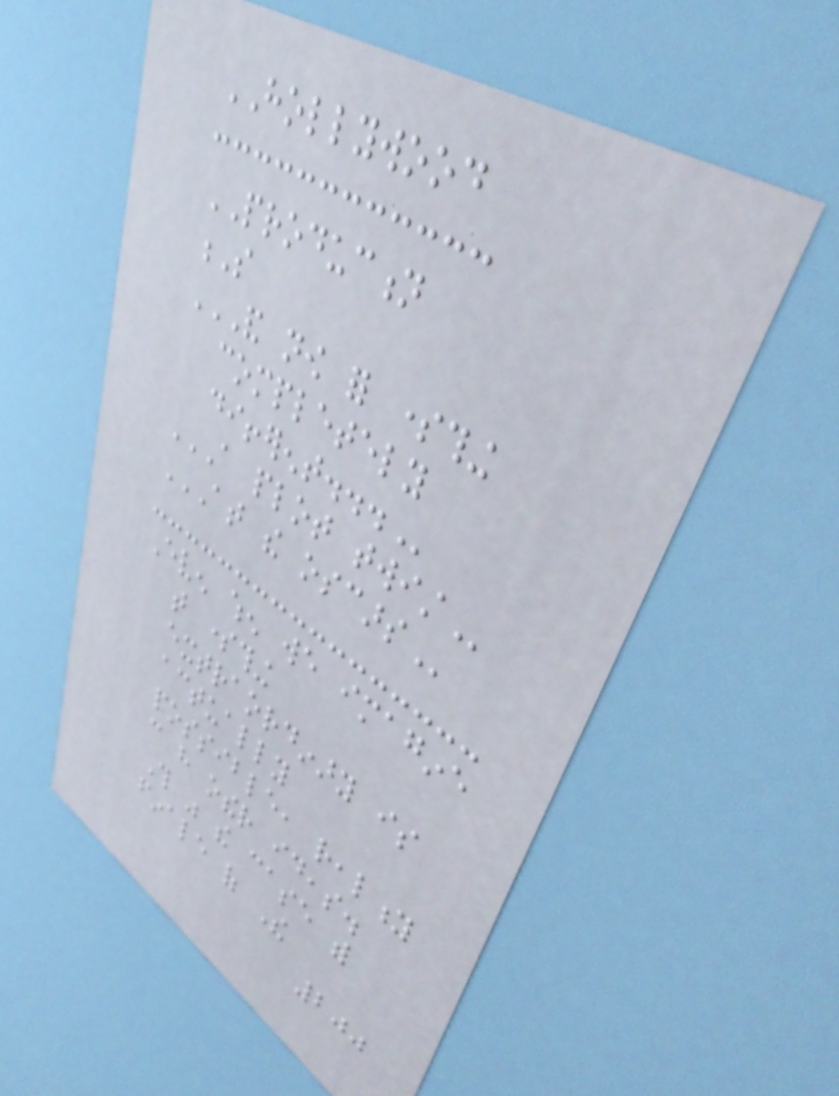HOLLYWOOD
PRODUCTION
S
AND NOW FOR SOMETHING
COMPLETELY
DIFFERENT...
A PLOT TWIST
AT THE OSCARS
Even when we imagine
that something
extraordinary is
actually
possible, reality
can have other ideas.
This was the case with
finale of The
200
